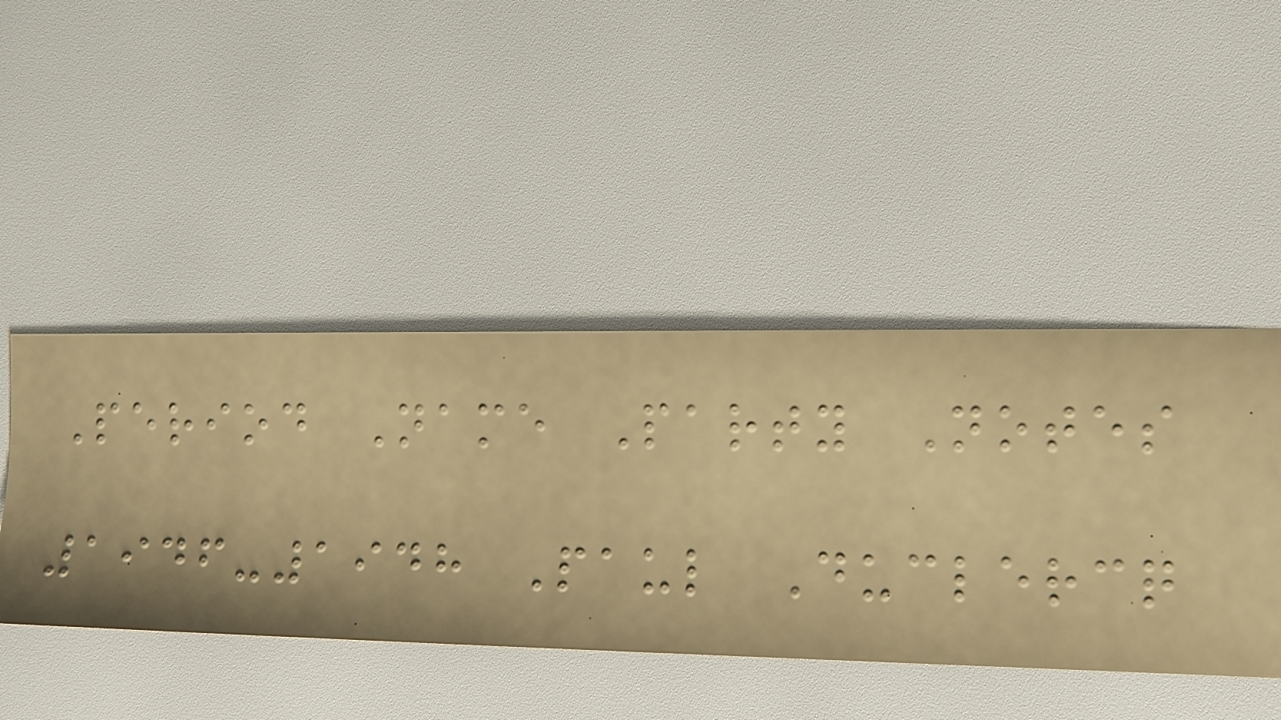Period Name Party Notes
1946-1948 Paul Duclercq
